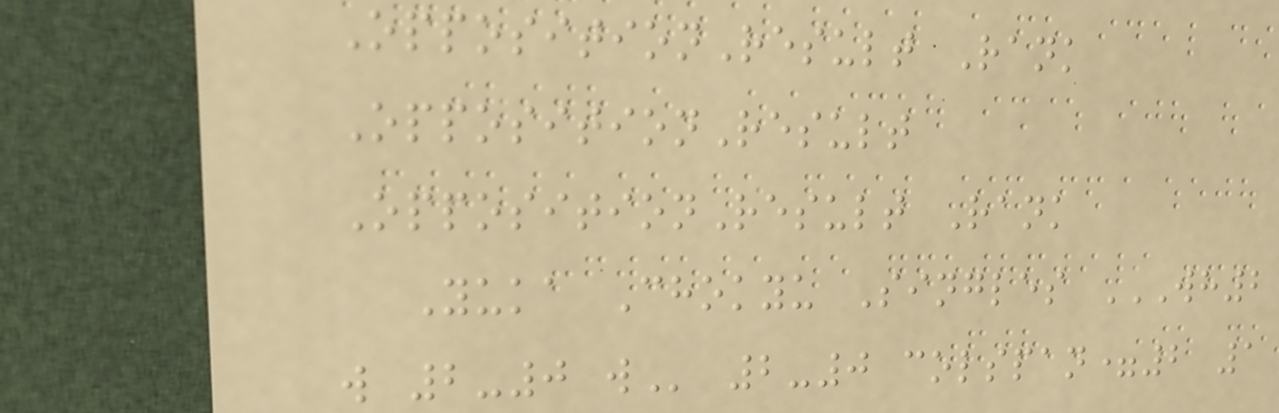OppositionResult Rank
OppositionResult
OppositionResult Rank
Yuka Chokyu Singles WH2
W 2-0 W 2-0 colspan=2 1
